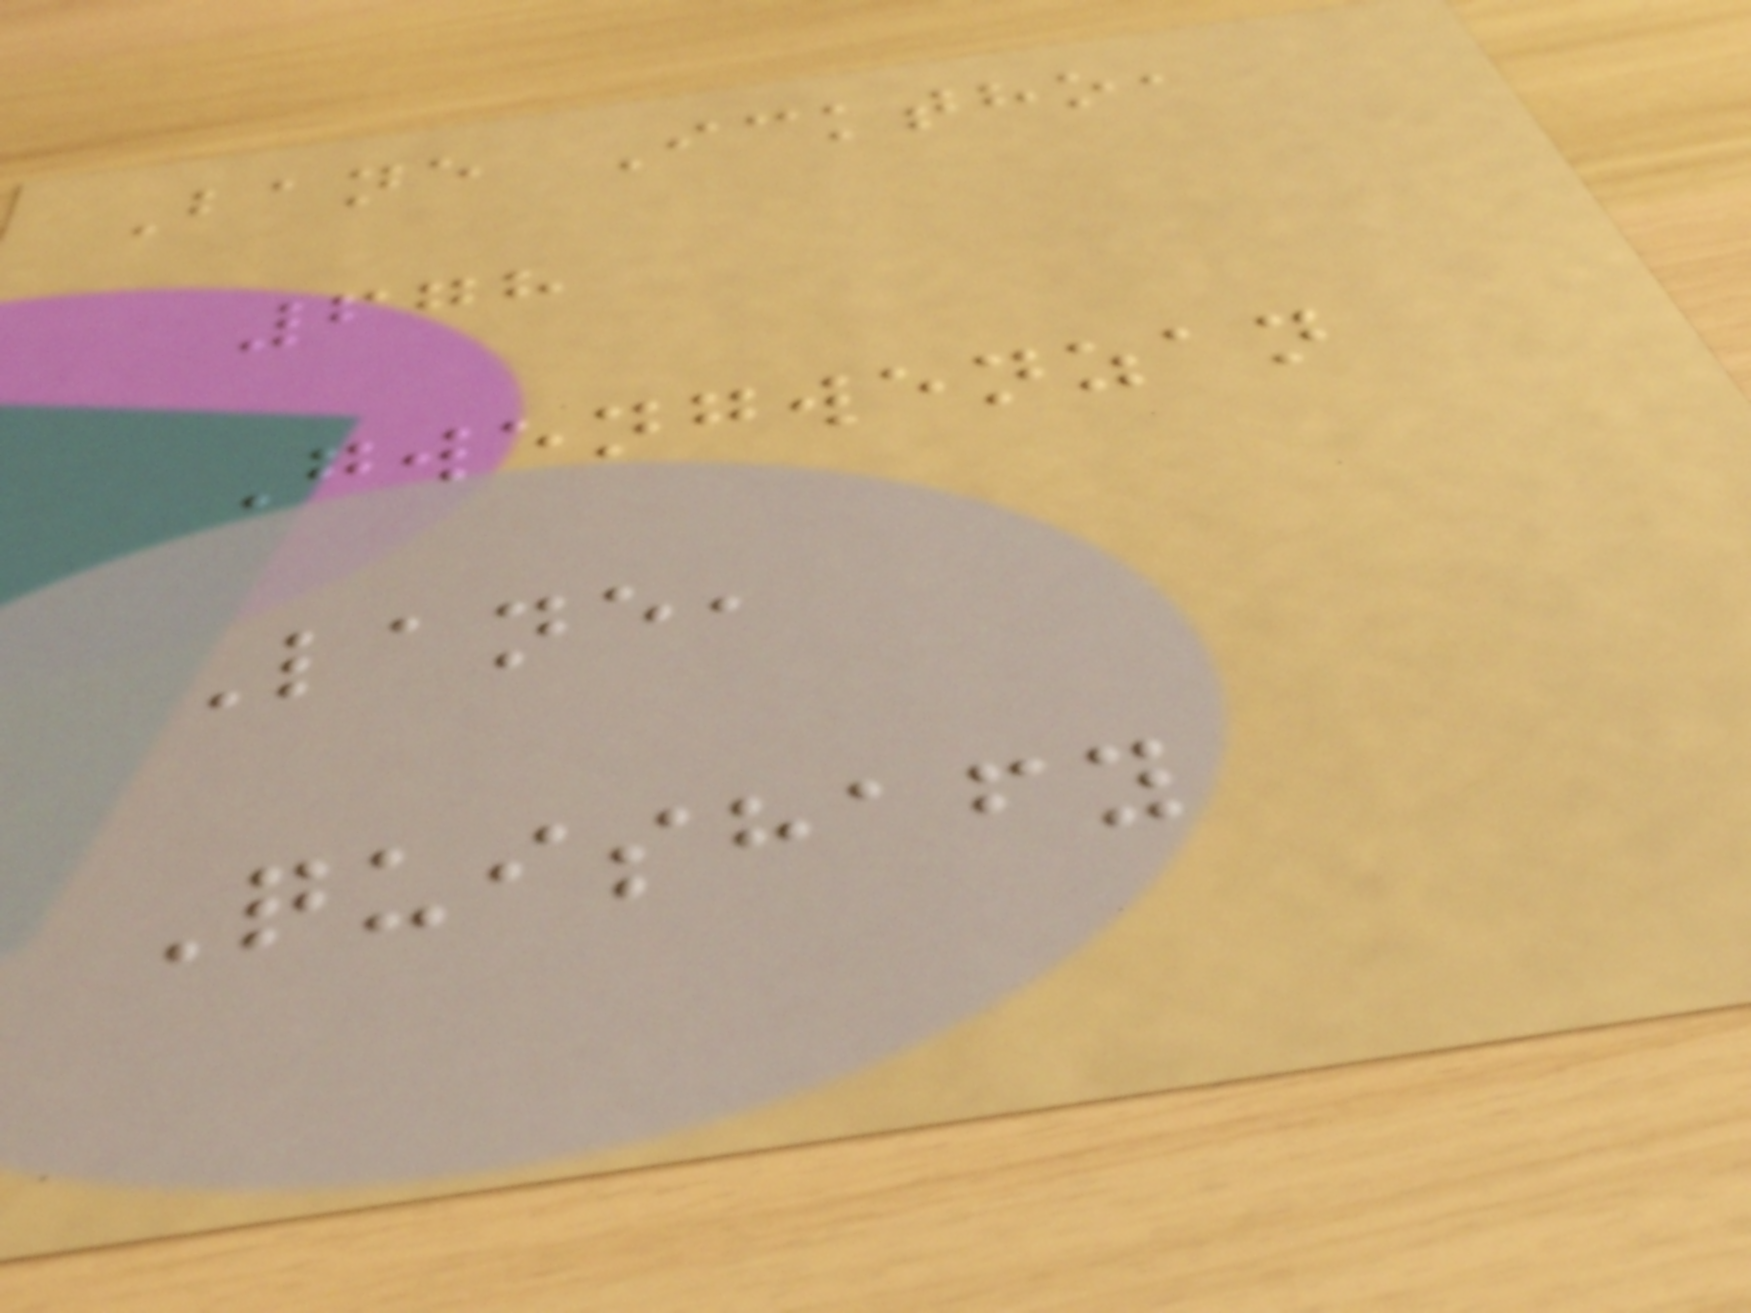Bane Icktho,
678
Gwengwenzan
Lane,
Quishafy
